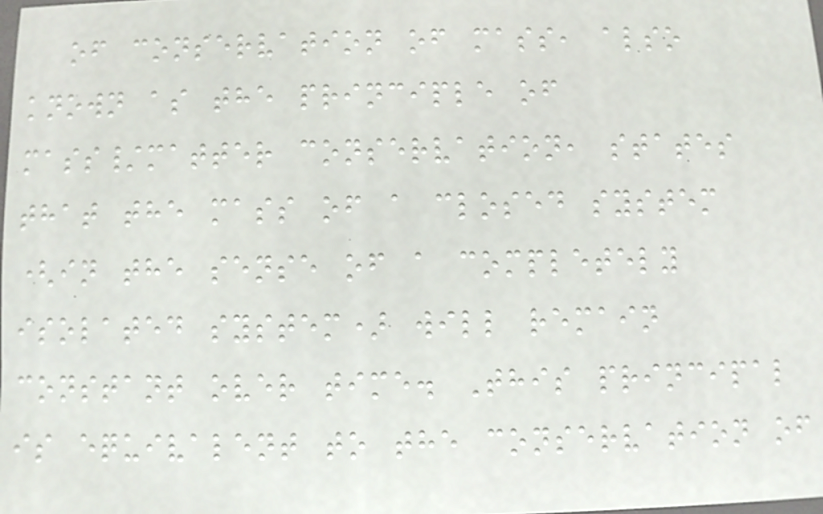of conservation of mass, also
known as the principle of
mass/matter conservation, states
that the mass of a closed system
(in the sense of a completely
isolated system) will remain
constant over time. This principal
is equivalent to the conservation of
